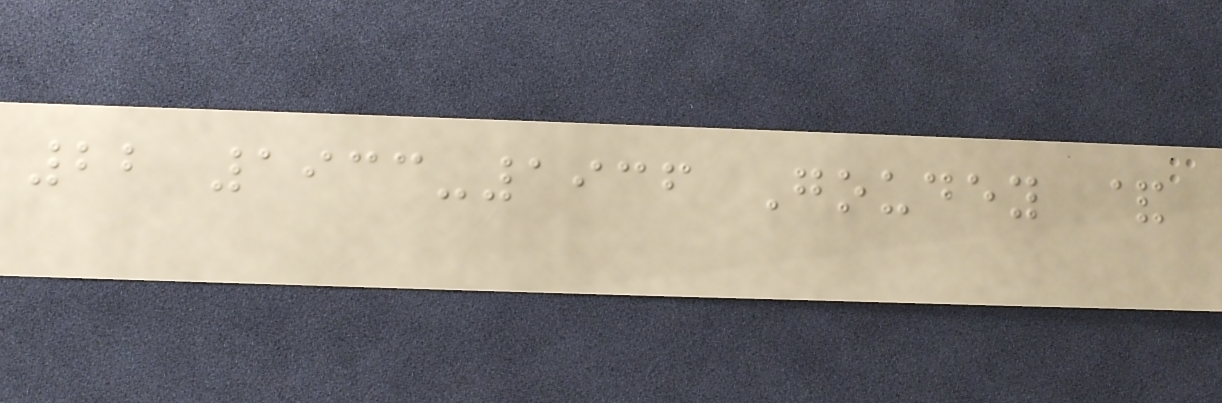22 1933-1936 Goudey &
